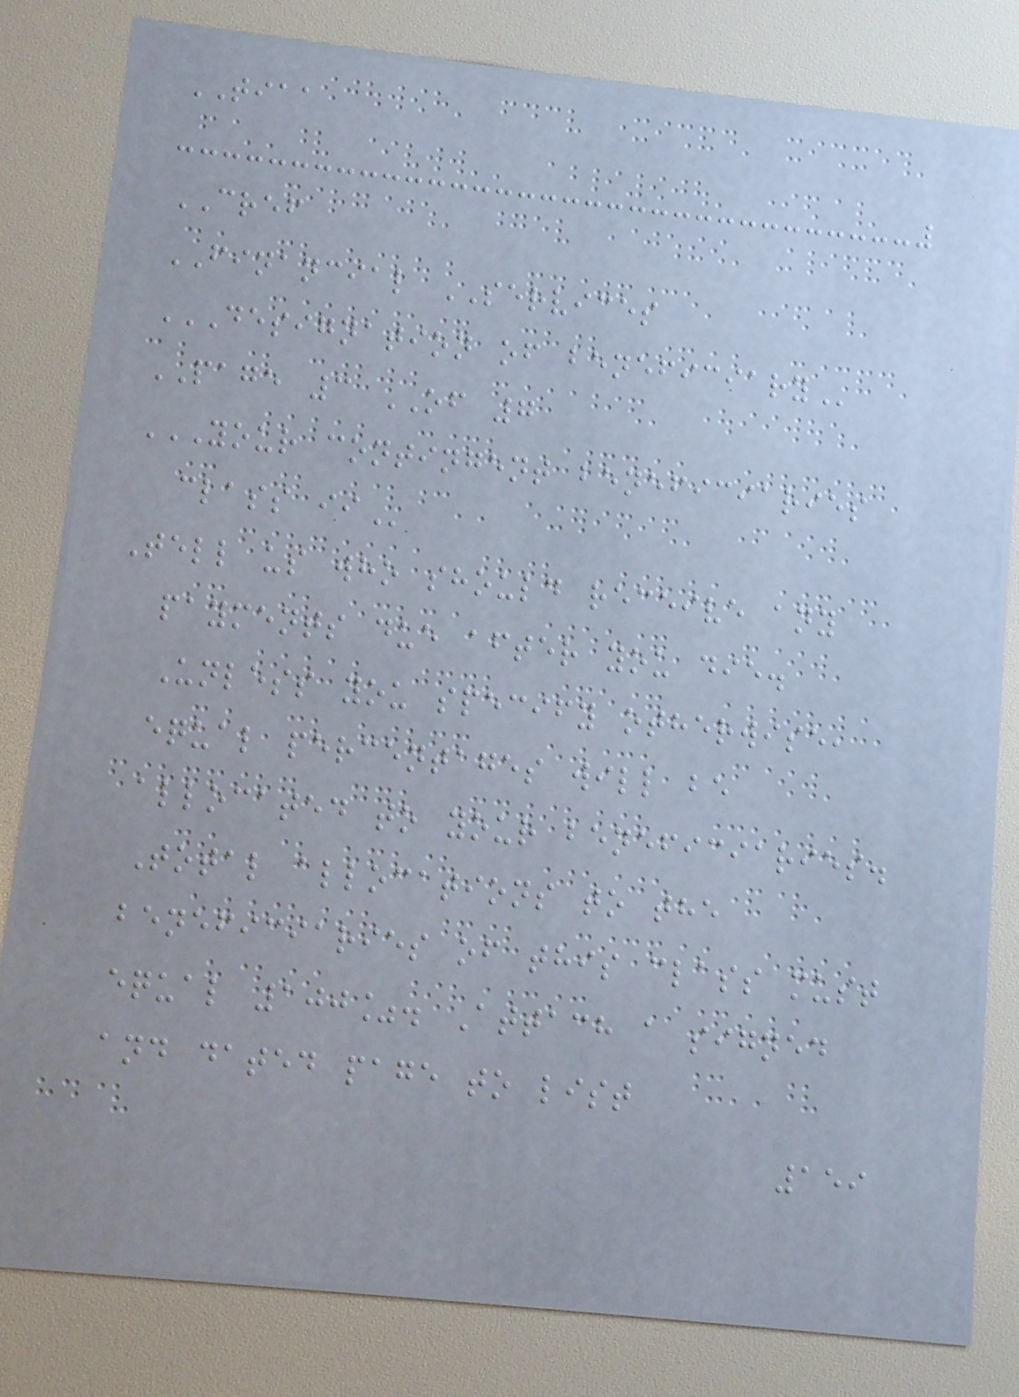TIAA
CREF
FINANCIAL SERVICES
DESIGNATION OF BENEFICIARY
PAGE 3 OF 7
YOUR CONTINGENT BENEFICIARIES
CLASS II
Tell us who should receive any
payments due after you die.
Unless you specify otherwise,
equal percentages will be
allocated to your beneficiaries.
Total allocations to the
beneficiaries of this class must
equal 100%. Attach a signed
and dated page to list
159
